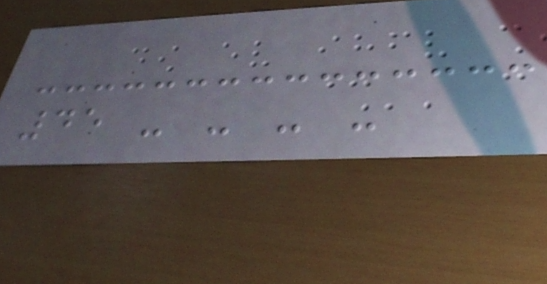45 - - - -
